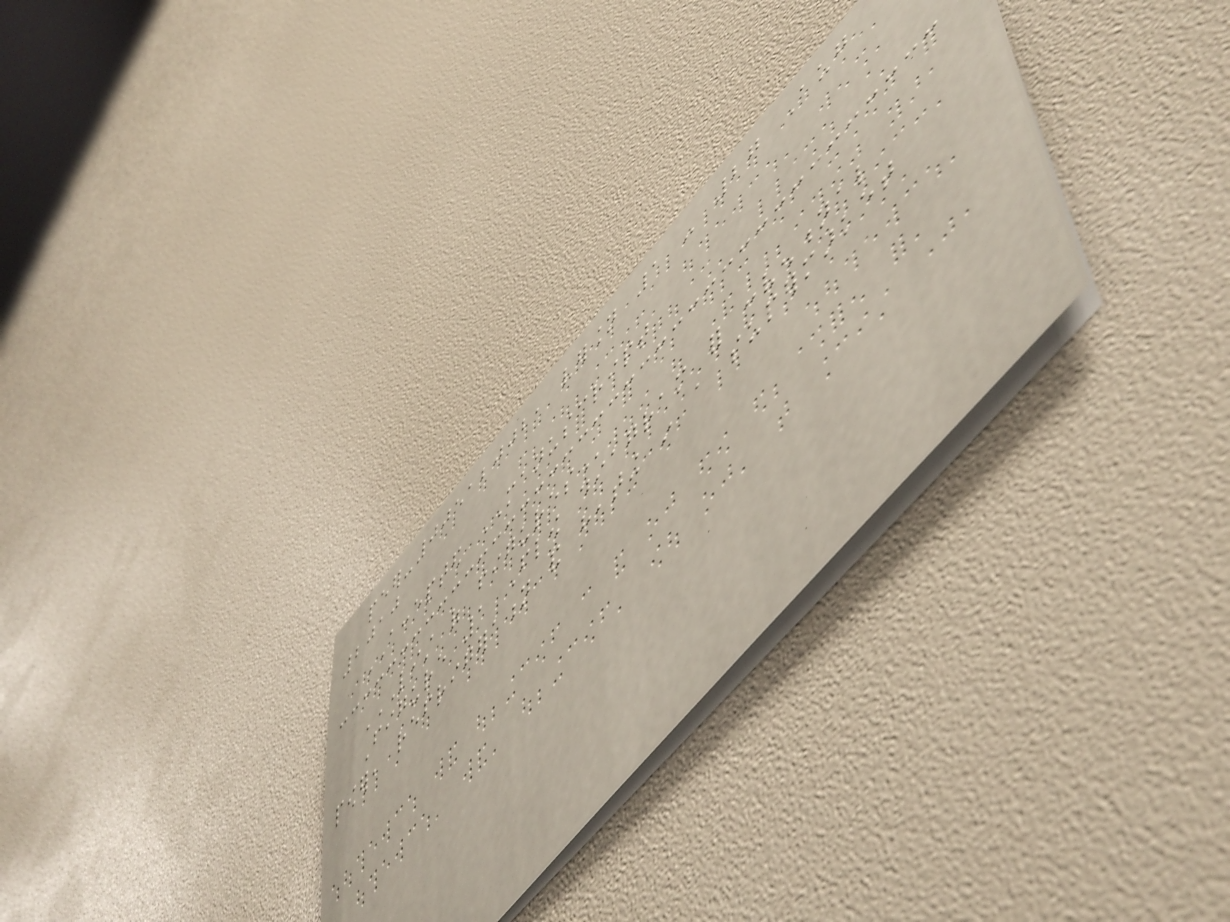peer-00512002, version 1 - 27 Aug
2010
ACCEPTED MANUSCRIPT
LIST OF FIGURES
Figure 1 Flow diagram for conventional
power, refrigeration and heating in a supermarket
